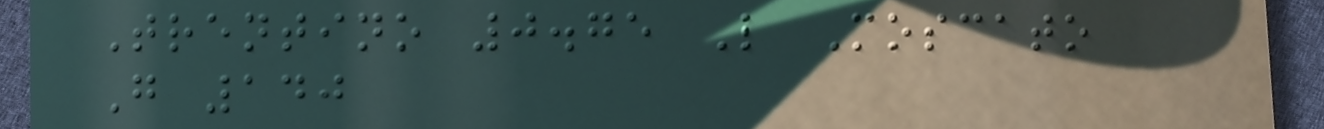Trentino 0.75 L Moscato
G 140
